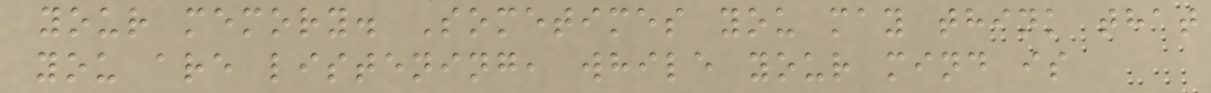your memory. Sometimes you may think that
you are listening, while your mind is
